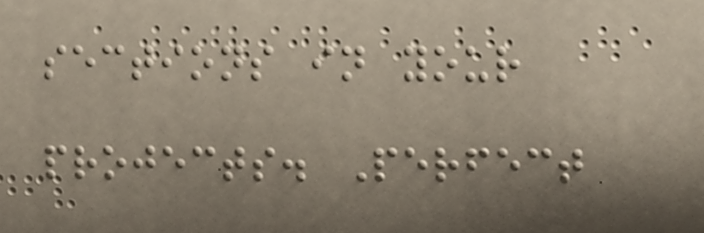sections in your
projects. Perfect
